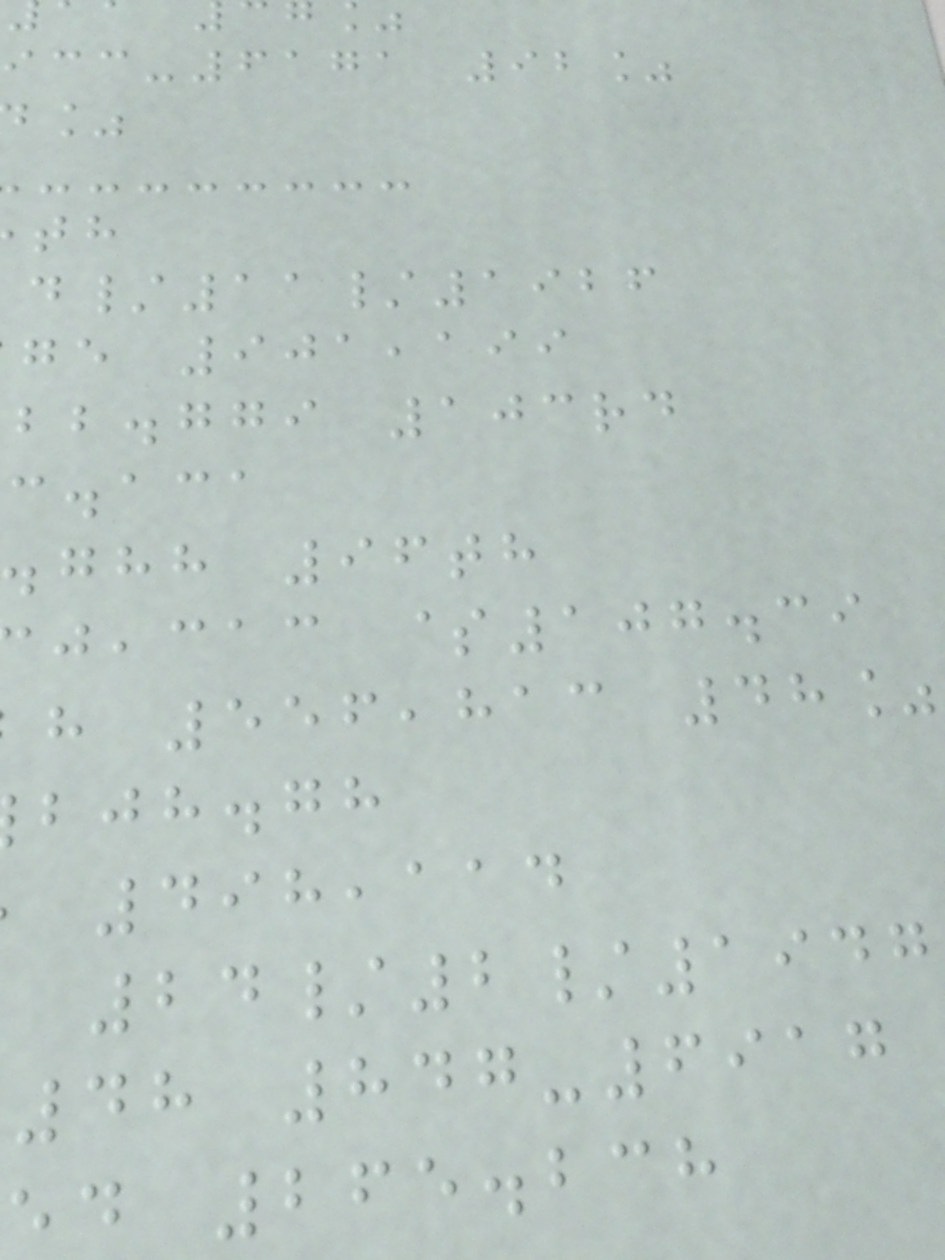-6171 92%
/11/1926
ge 901,199
bb.ggi 103rd
c.aca
ghh 96th
,cac $107.39
h 556,813 48%
bjh.gh
498,114
24/2/1947
48 847-6917
ed 265.238
